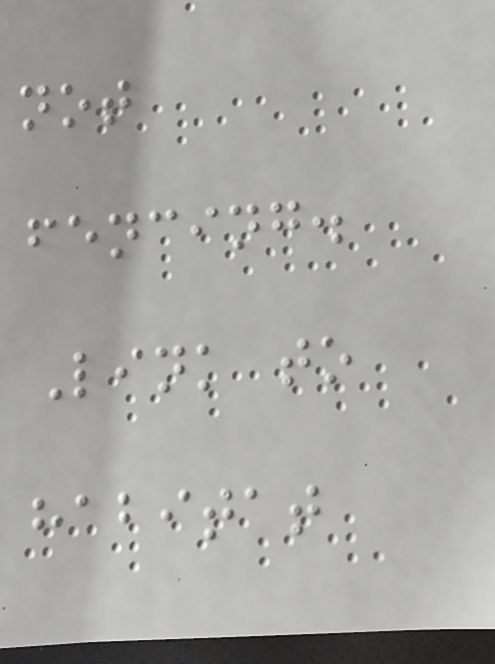not
fencing.
Link to
habitat
